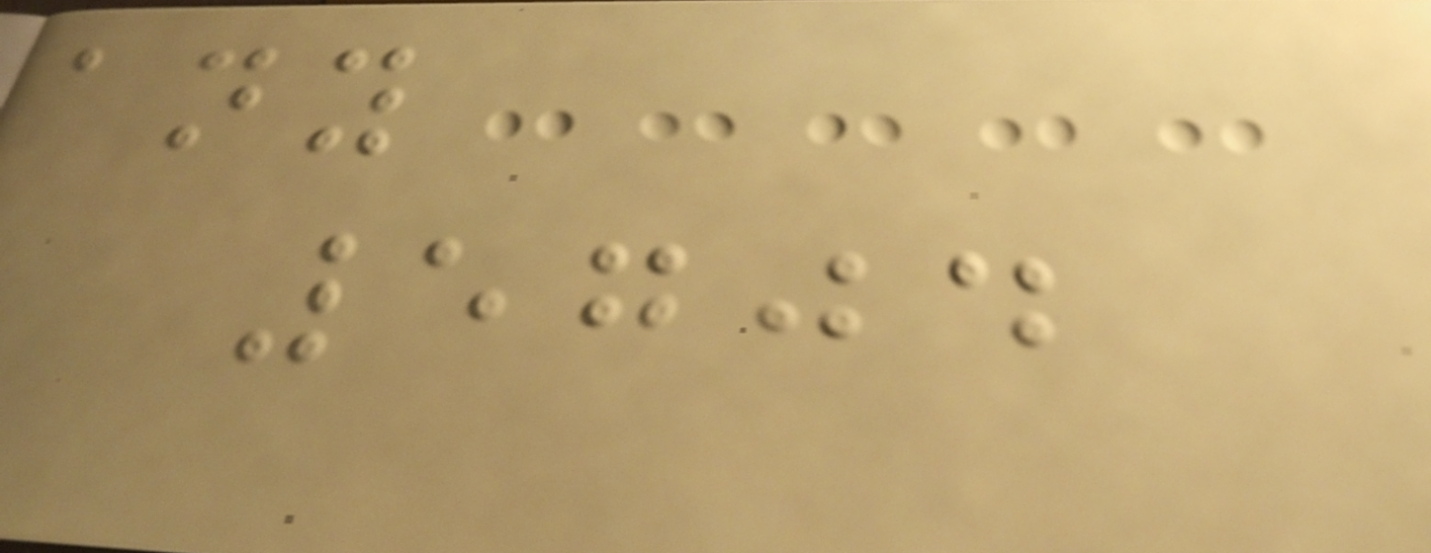any
5704
